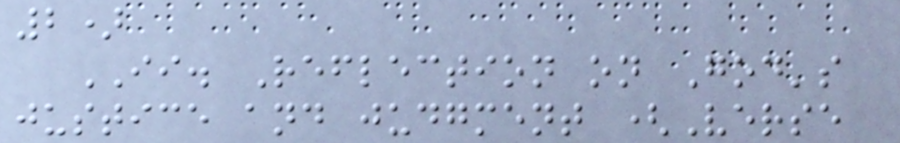2)
II. Reflection on God's
justice and judgment (Verse
